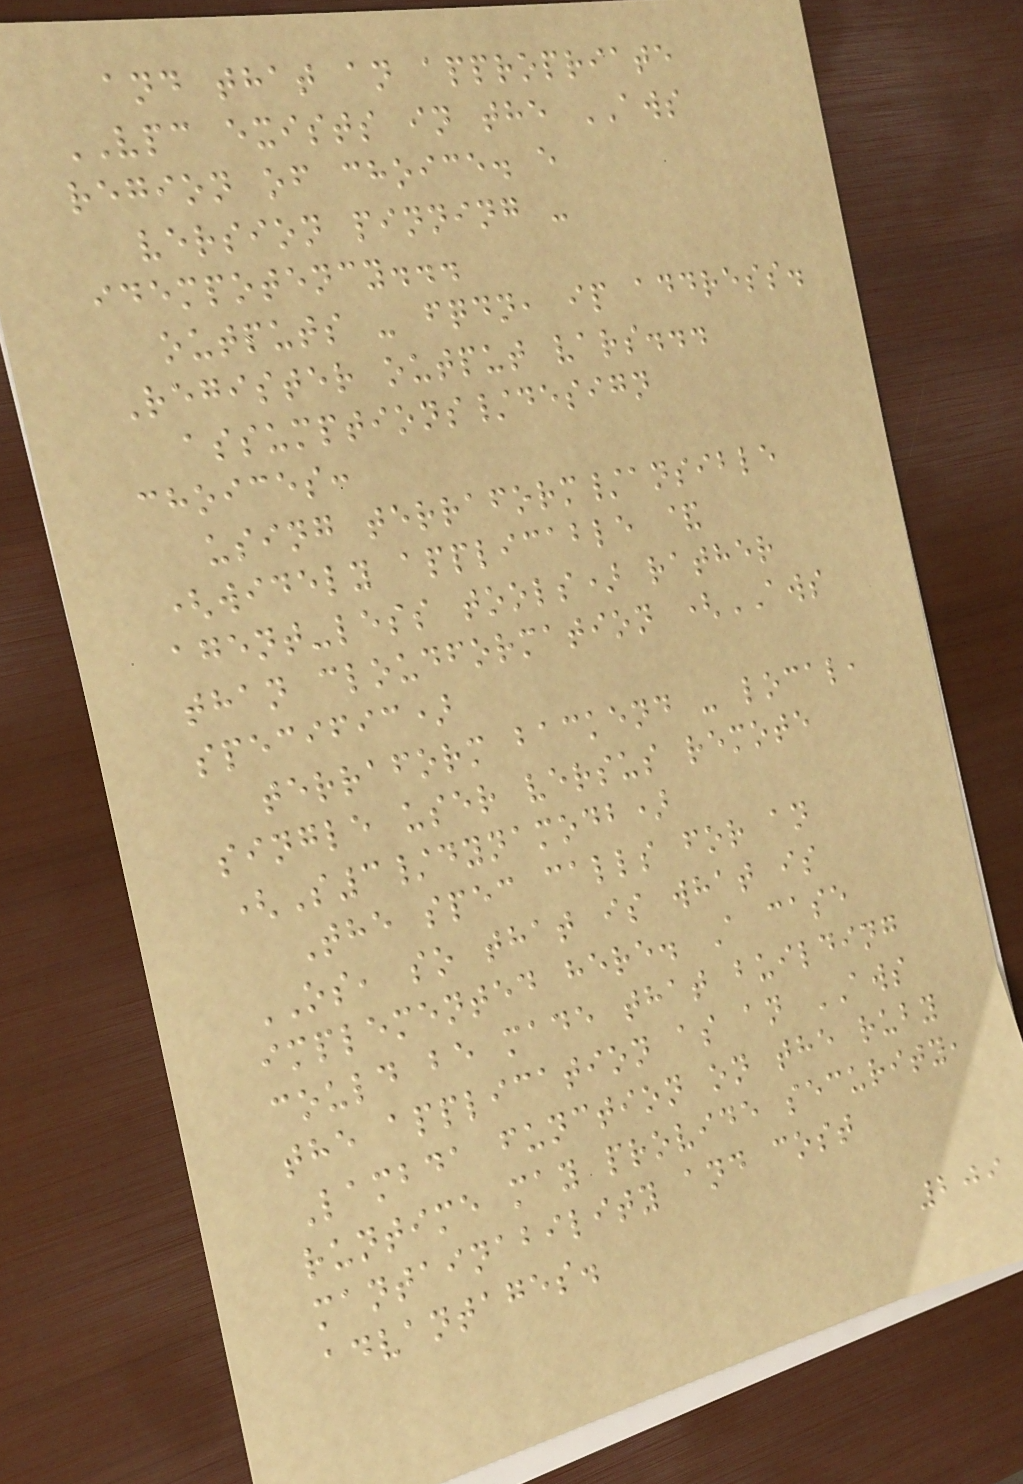and that an appropriate
VPC exists in the AWS
region of choice. e
version pinning -
idempotency...
outputs - fqdn, ip address.
Register output vars...
assumptions/design
choices:
using terraform/ansible
(widely applicable &
agent-less tools) rather
than cloudformation (AWS
specific)
terraform backend - local,
single user versus remote
(S3/dynamodb)
The spec calls for an
OS, so that is what is
implemented here. A case
could be made that building
the application as an AWS
Lambda function on the ruby
runtime may provide security,
mantainability and cost
advantages.
209
